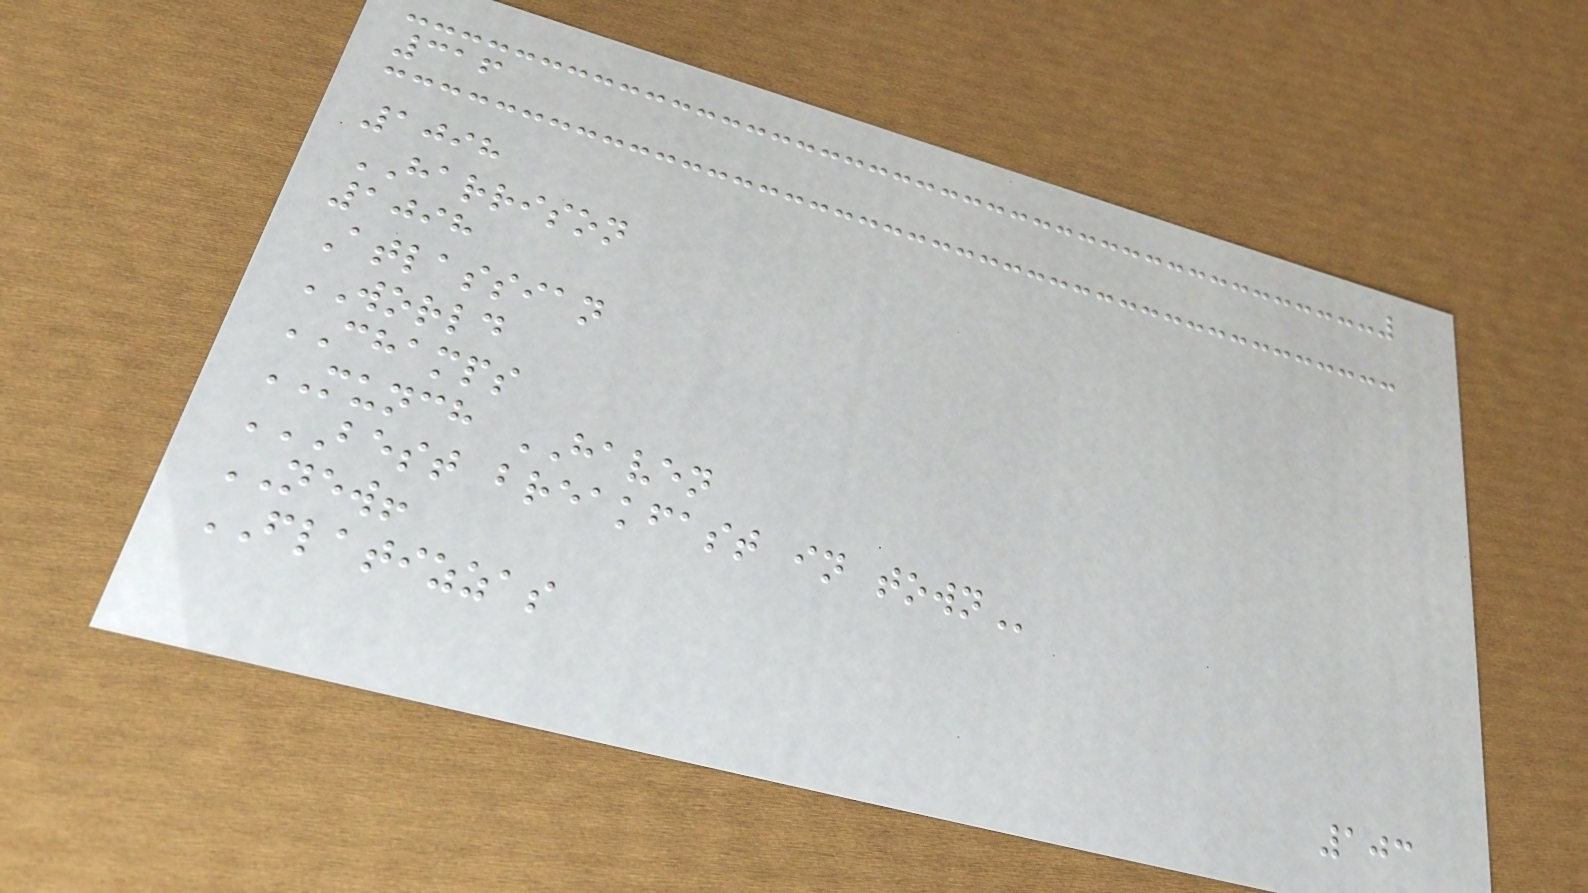316
1098
HARRISON
1098
Atlassian
WORLD
CHAMPS
MUNCH HAVEN
BEST BREAKFAST IN TOWN
NEW!
FLATIZZAS
103
